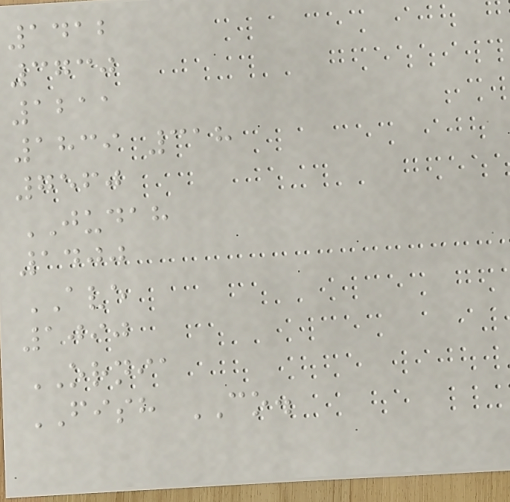1412
3730
1211
1839 318
7560
JUDAH
1400
AVE
1090
ORNIA
FISH CO.
